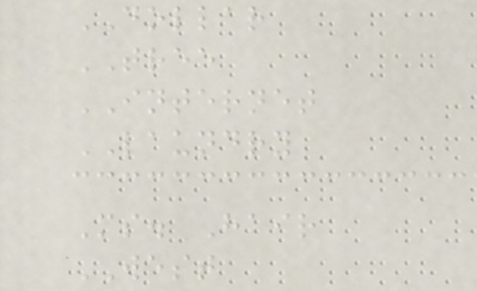DOLLAR
TREE
INTERNET
LAUNDRY
Ms. Hair
WEST
